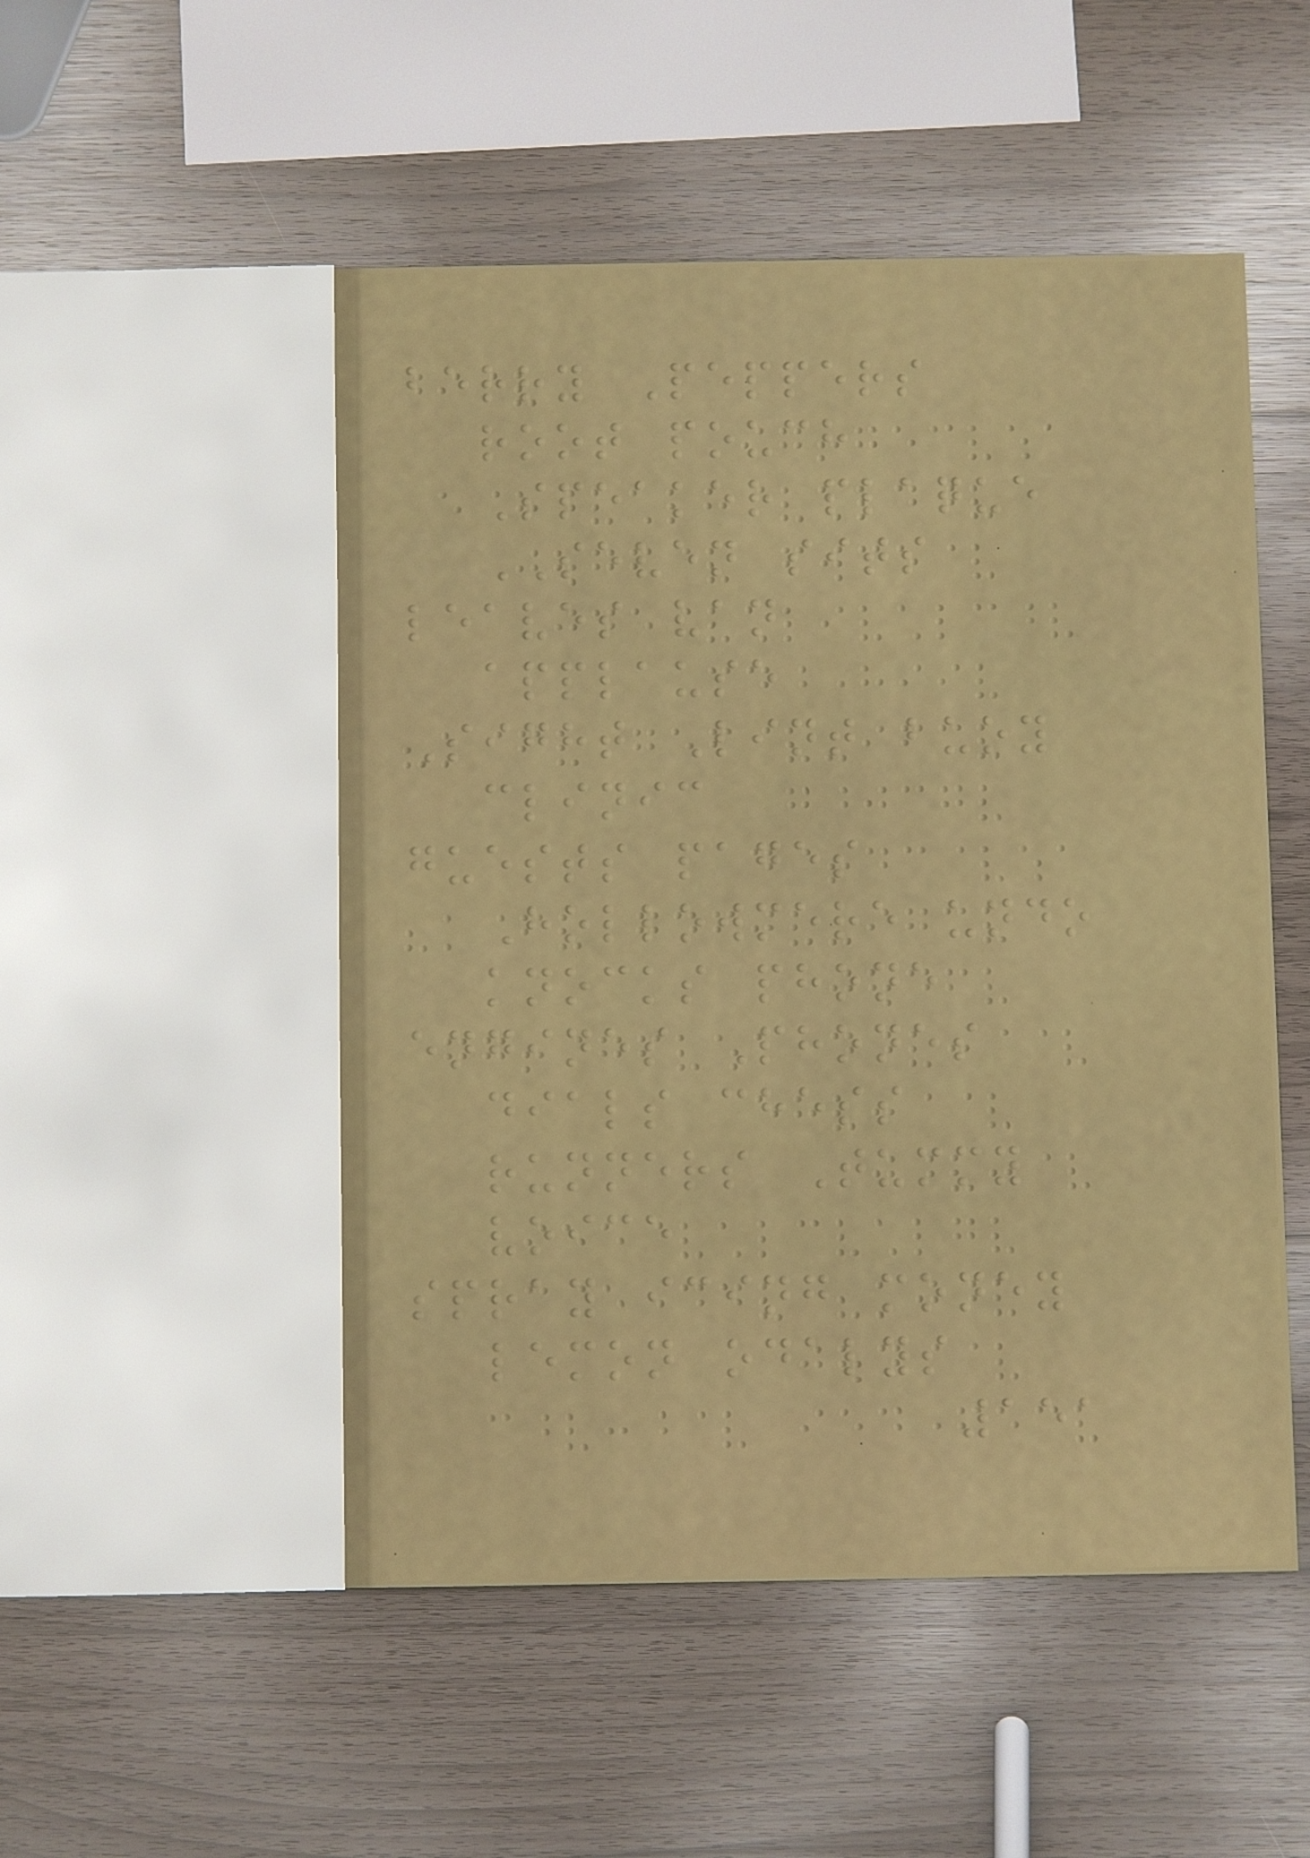berry Peppers
root pouch
Speaker plaque
SEVEN sits
leaves van
applause
Sight Lint buoy
clinic
guests pages
Hollowmere undo
knocks phone
engines Phones
dials chess
runners Tummy
voice
spray icing money
lemon odalys
151
